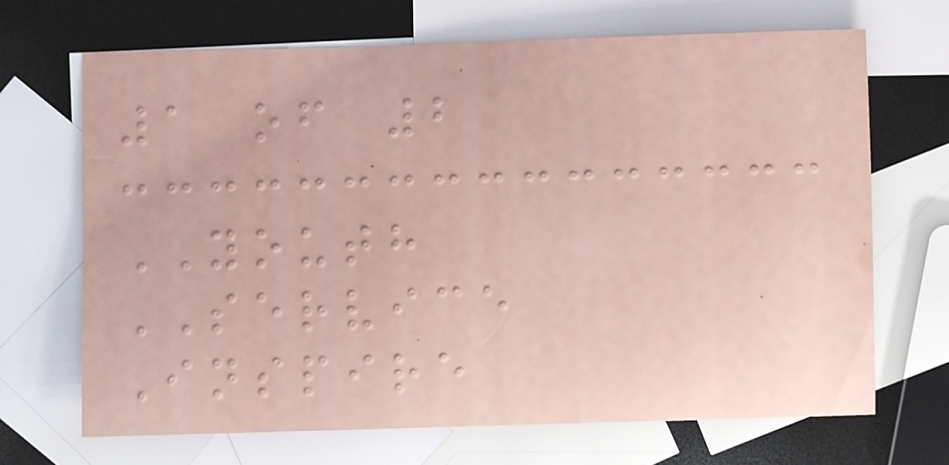1 of 2
YOUTH
SERVICE
Inspire
